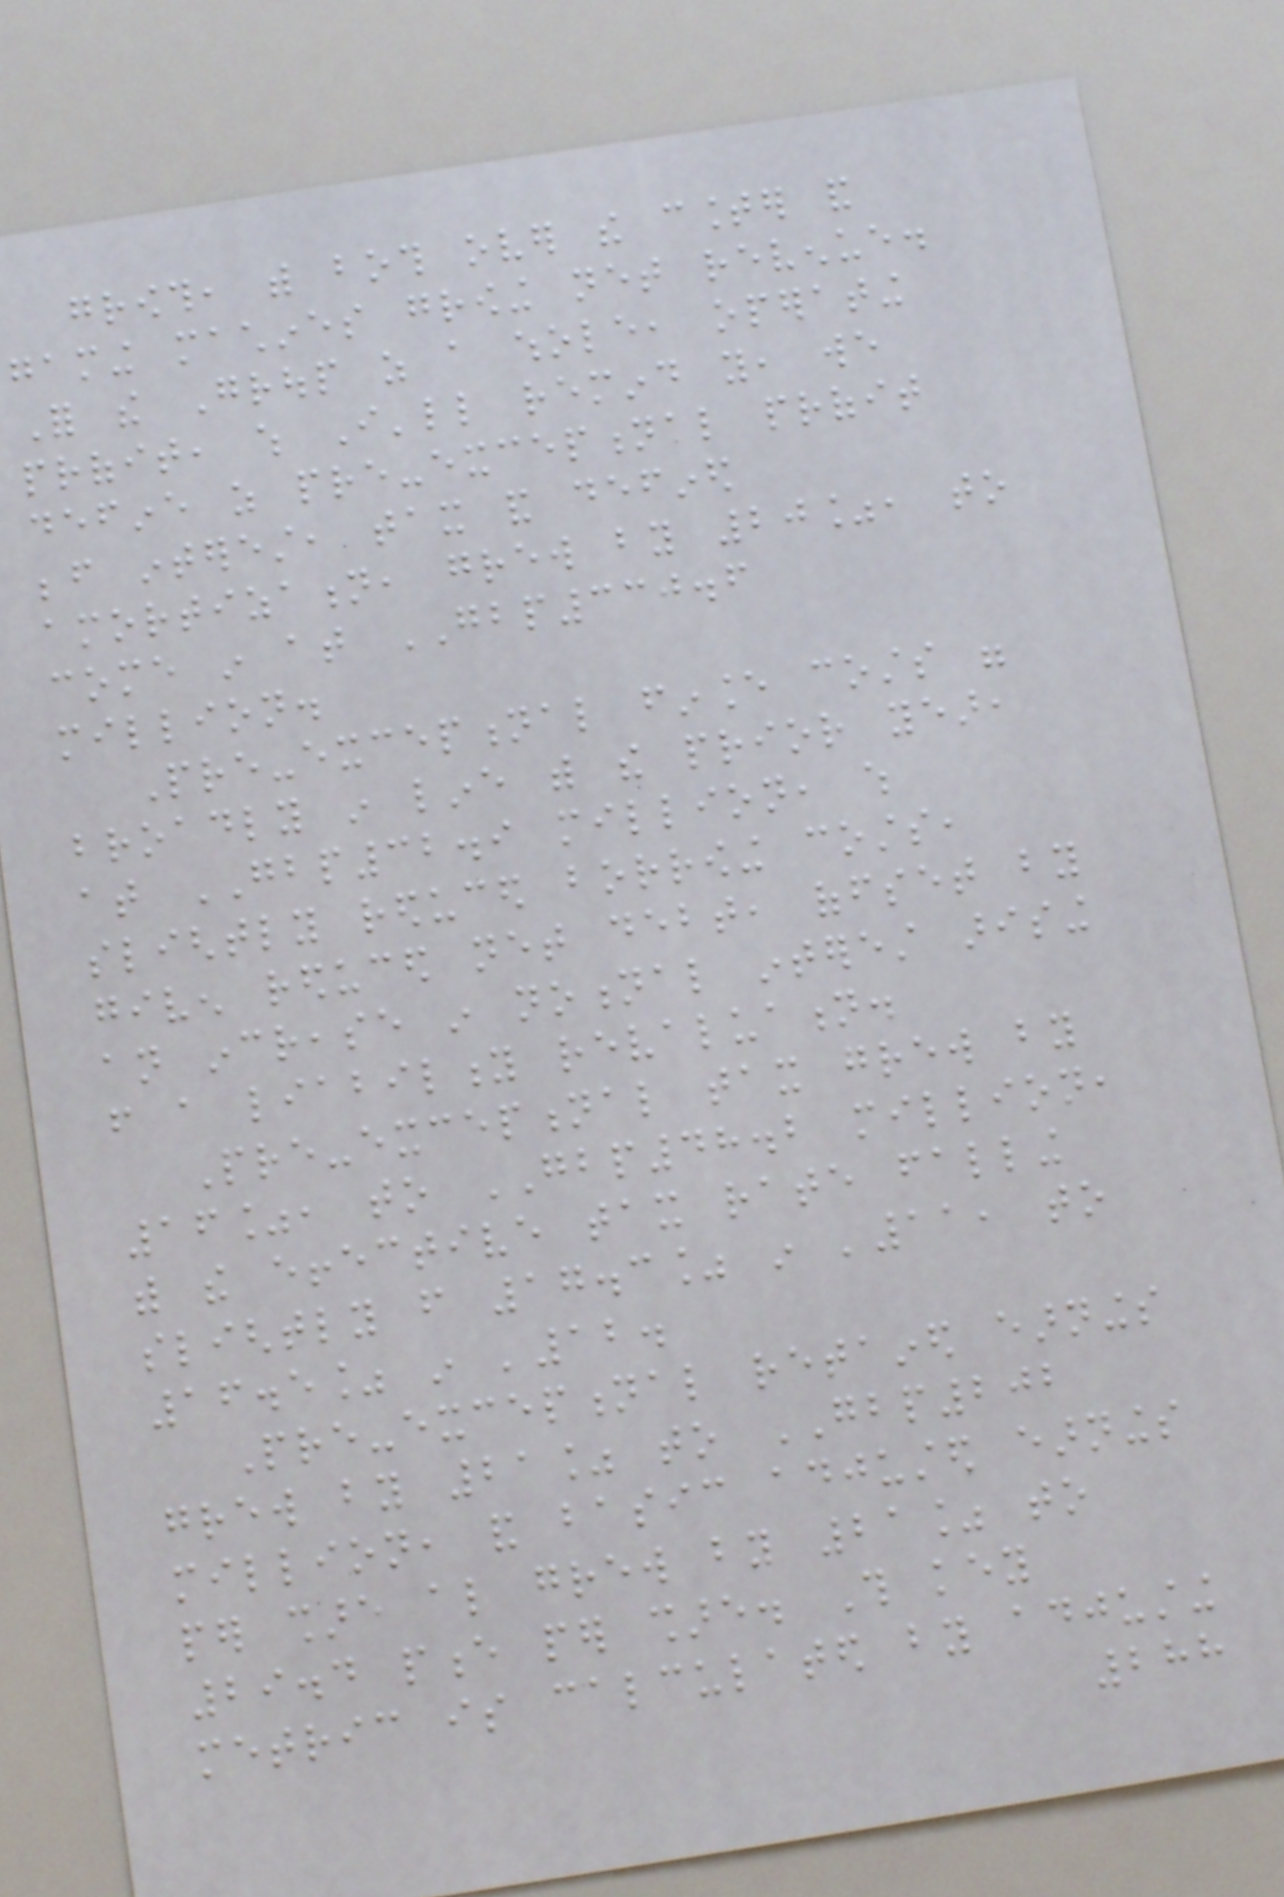growth, with both over the counter and
gaming machines growing net revenue.
For the Group as a whole, operating
profit, which I'll remind you, we
define as pre-exceptional profit
before interest, tax and defined
amortization, grew by 20%, to
come in at GBP330.6
million.
Pre-exceptional finance costs were
broadly in line with the prior year,
at GBP32.9 million, which
slightly reduced borrowing costs,
given reduced net debt, offset by
an increase in notional interest arising
from a liability revaluation.
Pre-exceptional tax grew by
16%, to GBP48.2 million,
with the effective tax rate falling
slightly from 17.3% in '11, to
16.5% in '12.
Pre-exceptional retained earnings
grew by 21% to GBP202
million, and basic adjusted earnings
per share also grew by 21% to
29.4 pence per share. This key
metric is calculated by adjusting
288
